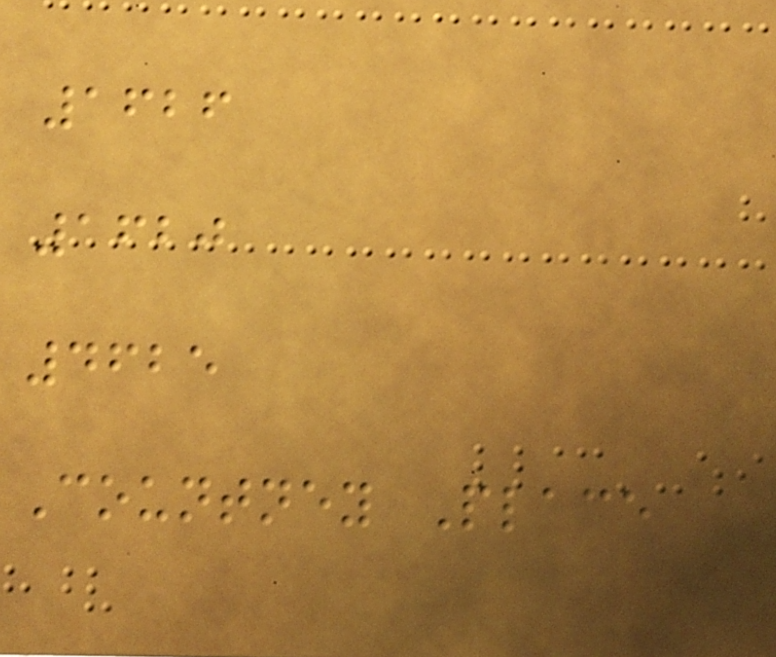1626
1620
4625
Countney Place
